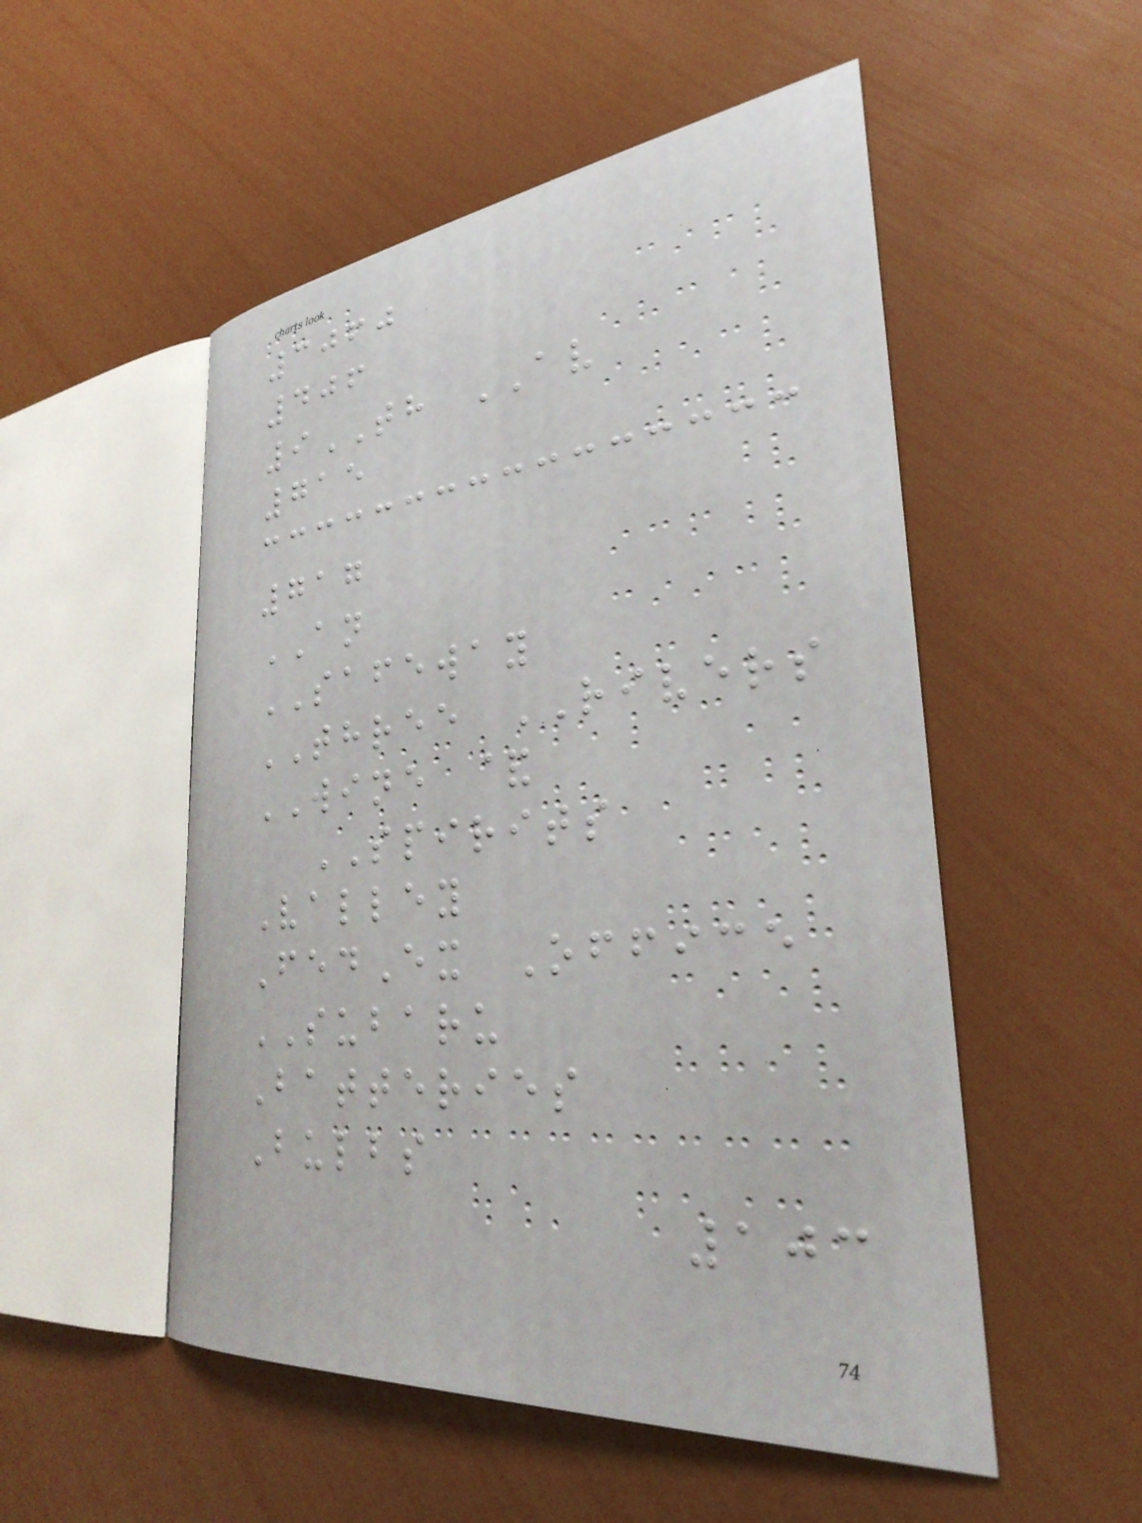3060
406
9TH AV
715
717
AN
SAFEWAY
THREE RIVERS
WINE &
SPIRITS
Valley
FedEx Office
SUBARU
Batteries
Bulbs
103
